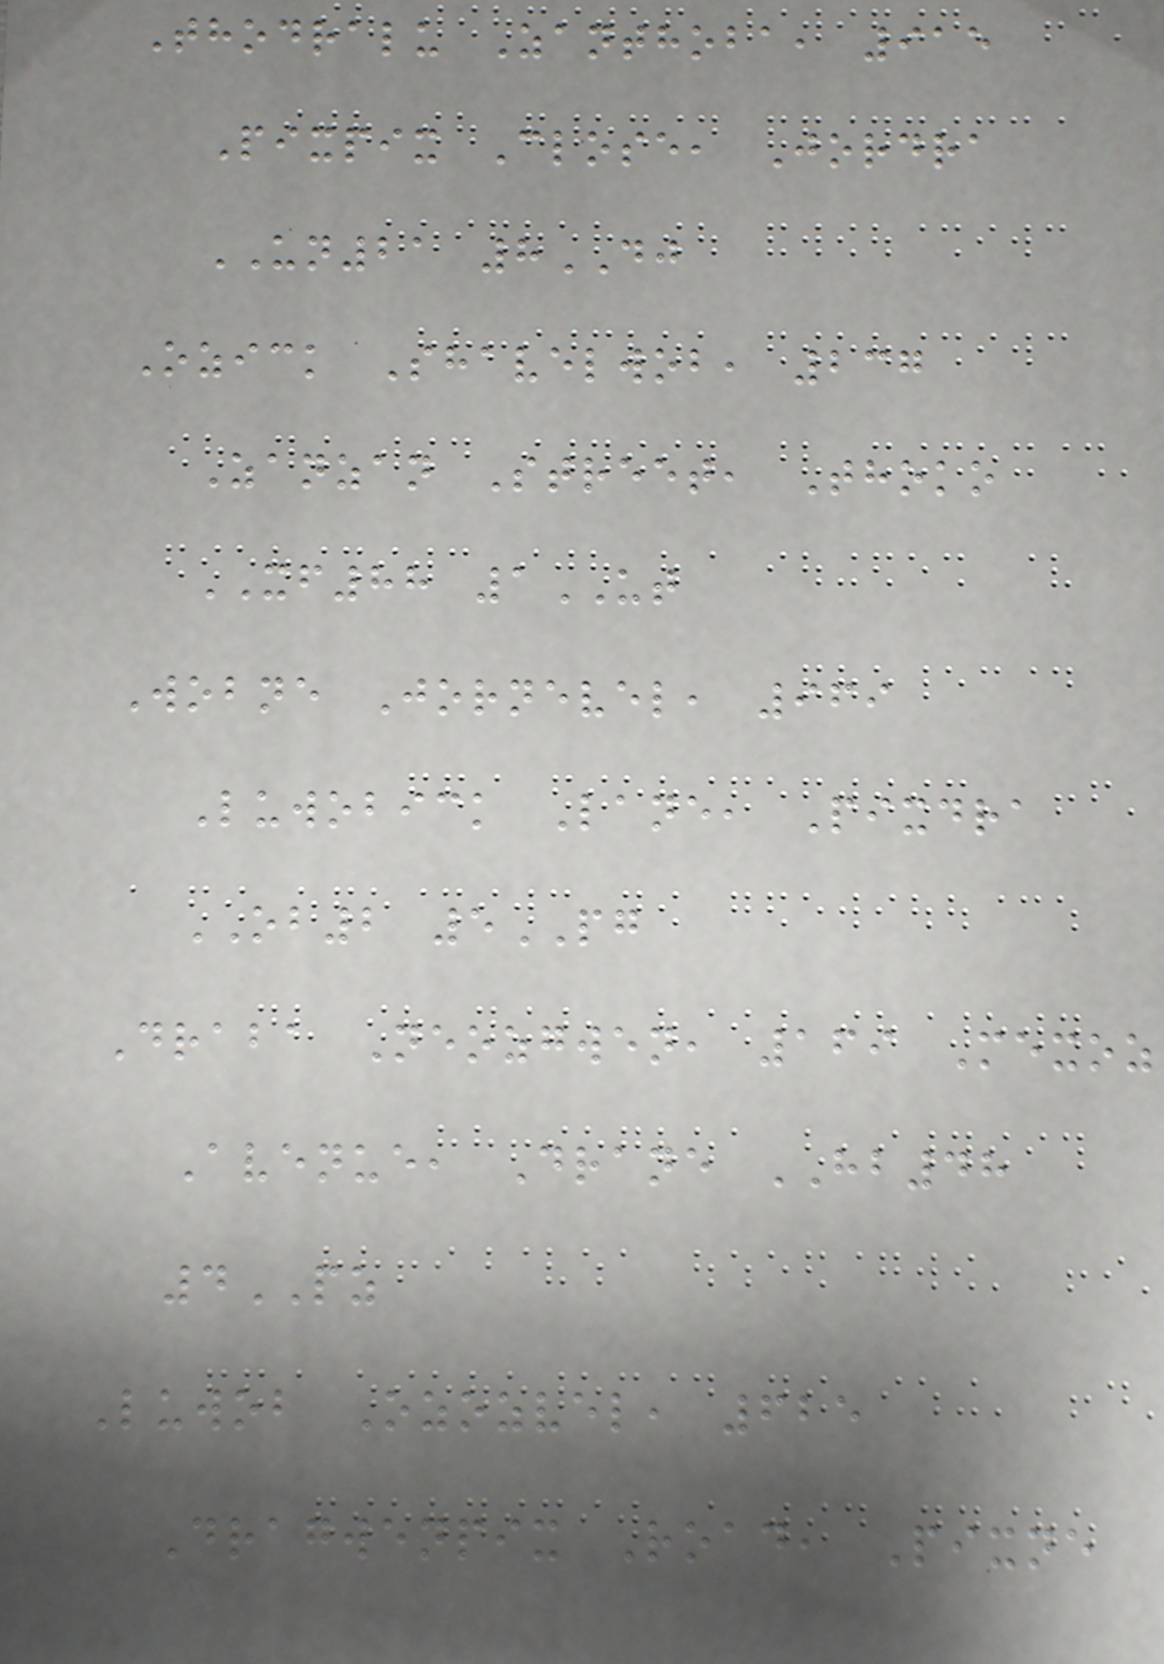Thodralu Zanthoba, 915
Pixpix Close, Jordra
UN21 8DJ
Ozick Shavelwob, 237
Zanzan Street, Thoko
XF88 1UT
Wobne Jornevel, 969
Luwobick Lane, Pixdra
OB2 5PG
Draba Neozgwen, 169 Mexoz
Avenue, Drane HB48
4PZ
Luwob Ozozvel, 625
Dragwenpix Road, Pixne
